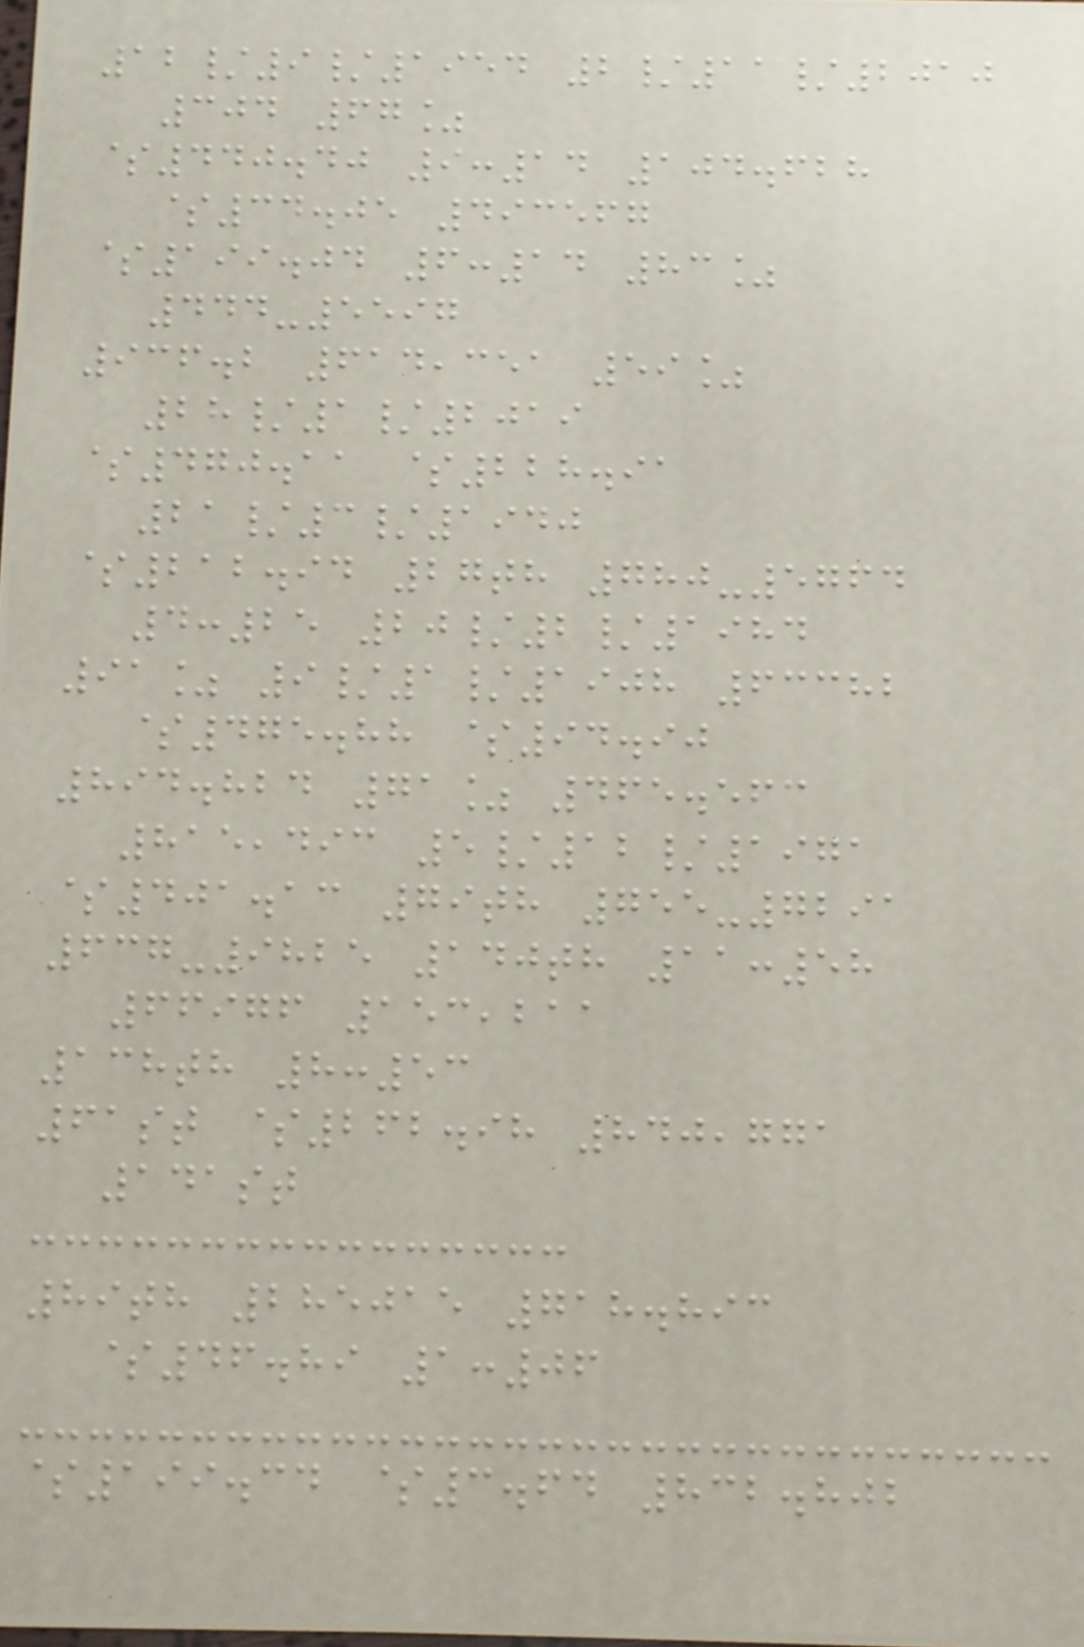12/9/1954 2/11/2010
304 67%
$440.40 9:14 104.628
$34.05 493567
$199.04 6:14 83%
444-5597
936.2 614,351 59%
28/1/2019
$470.11 $228.91
21/3/1940
$212.94 27th 780-5764
4:25 20/2/1984
91% 9/1/1908 63382
$475.88 $94.90
894.824 71% 465.563
815,493 5/12/1971
$401.13 79th 755-7291
637-9825 140th 11:58
66976 153,211
138th 8:53
61st $262.98 840,771
141st
89th 285015 718.893
$46.89 1:06
$199.34 $3.64 832.802
